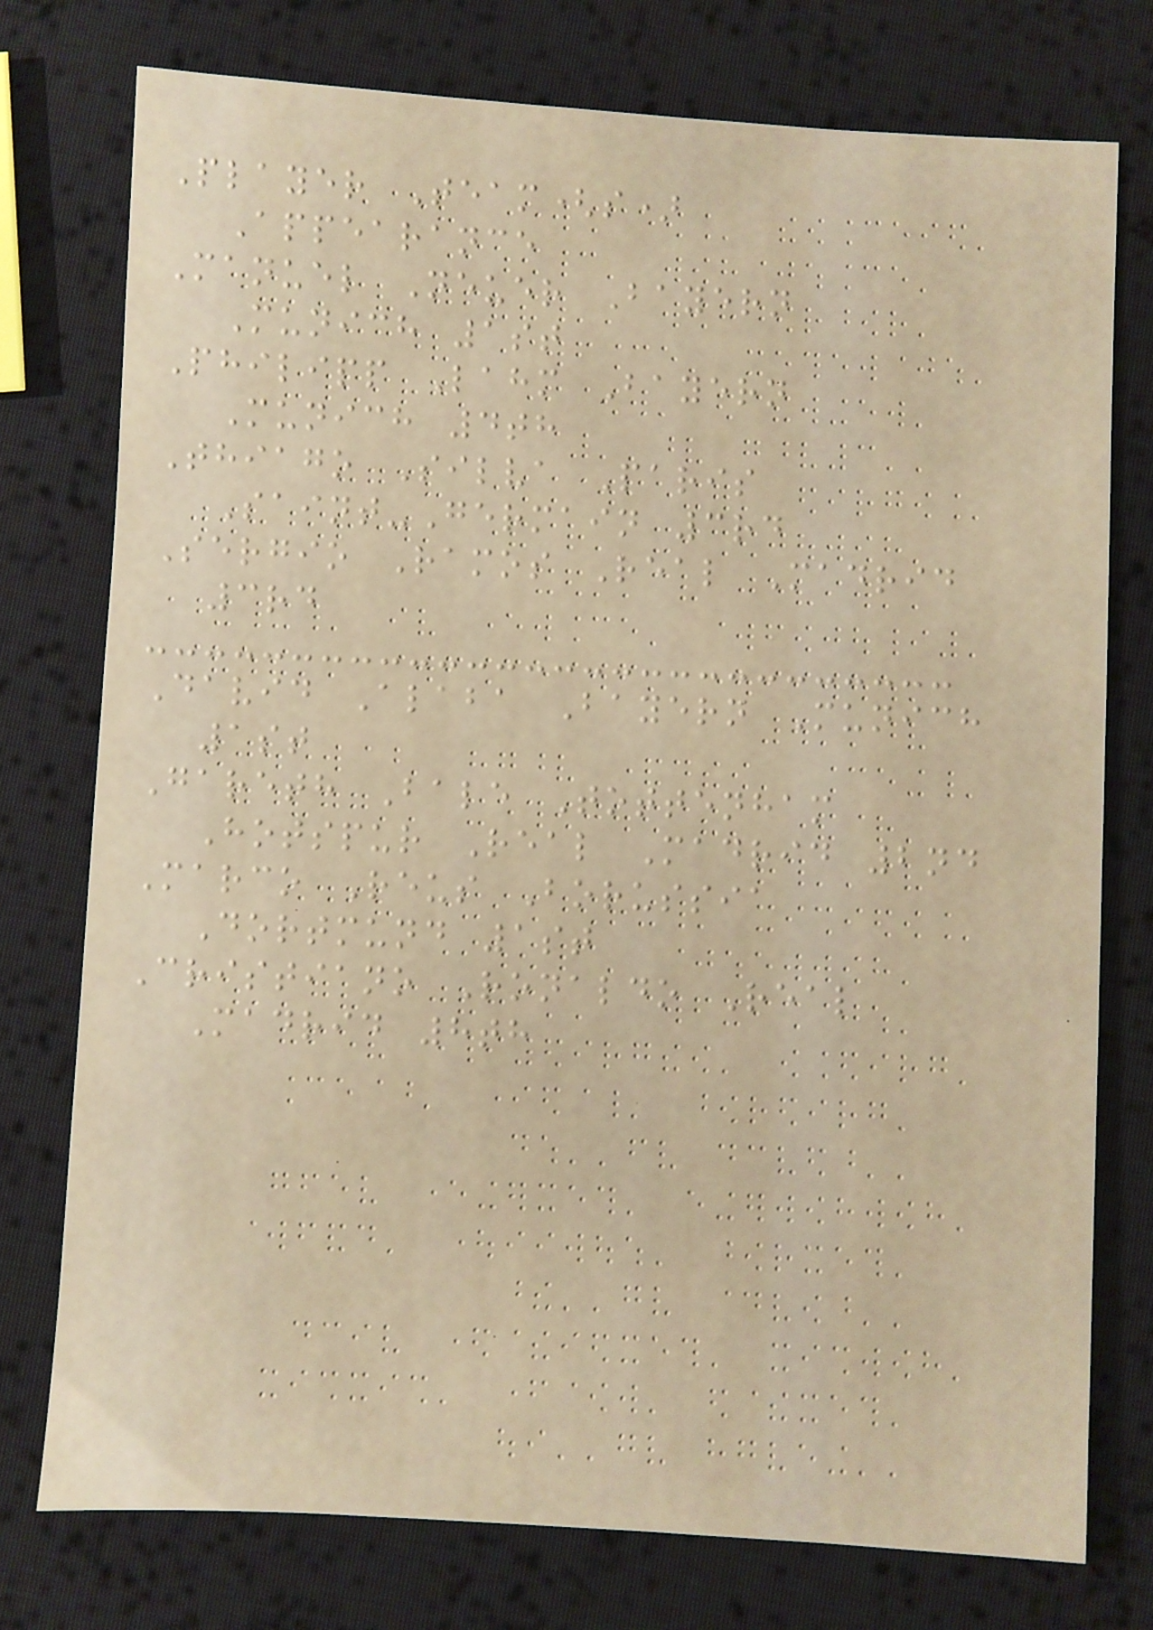Player Team(s)
Appearance
Manuel Neuer Bayern
Munich 1st
Philipp Lahm Bayern
Munich 4th
Thiago Silva Paris
Saint-Germain 3rd
Sergio Ramos Real Madrid
3rd
David Alaba Bayern Munich
1st
Gareth Bale Tottenham
Hotspur Real Madrid 2nd
Marco Reus Borussia
Dortmund 1st
Cristiano Ronaldo Real
Madrid 8th
